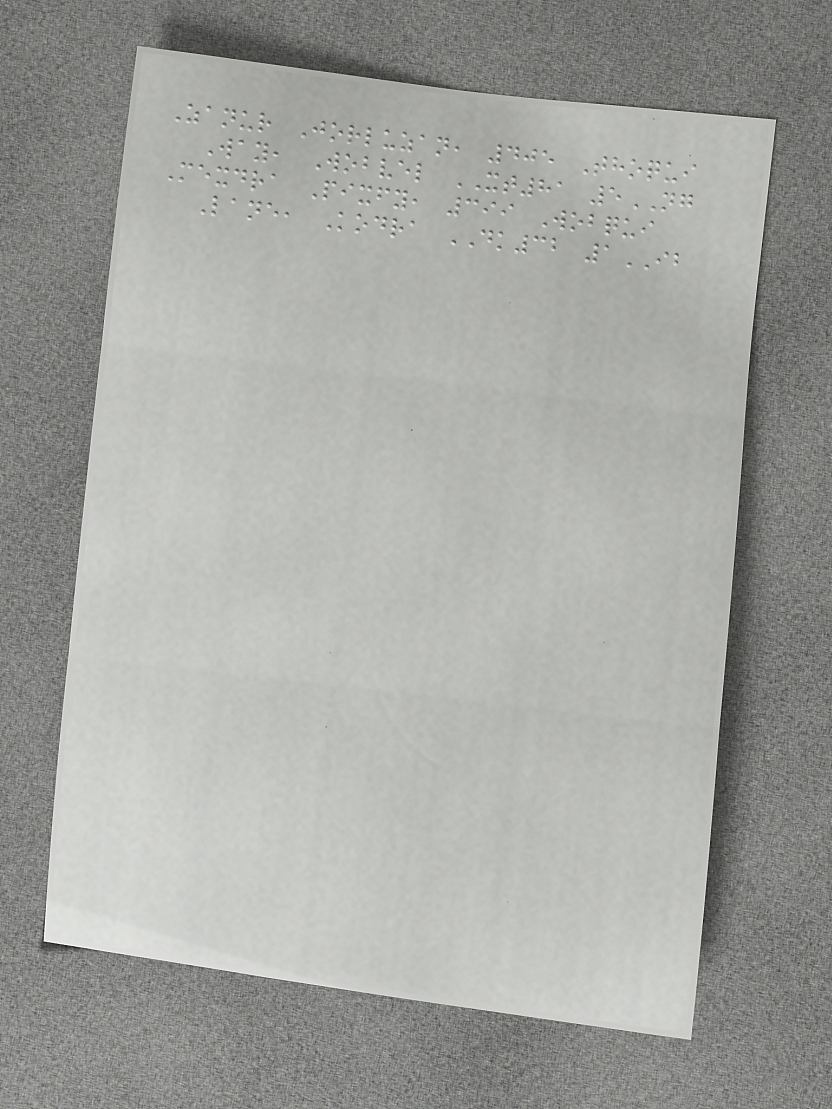Zanur Jorluzan, 405 Thoqui
Way, Wobvel XT81 5NG
Mexdra Pixfy, 399 Wobqui
Lane, Kodra DK32 1IB
